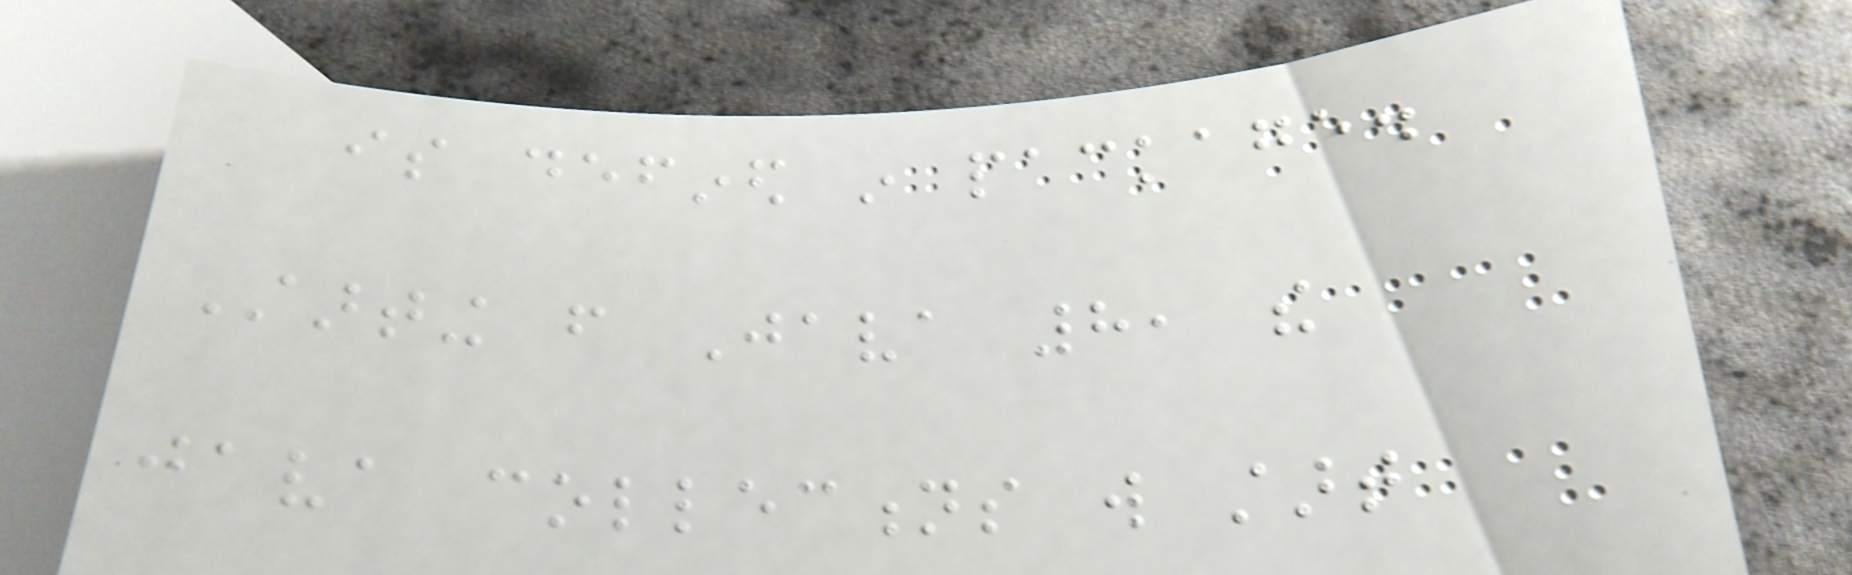is defined in package.
Starting from Java 8, the
java collections will start
